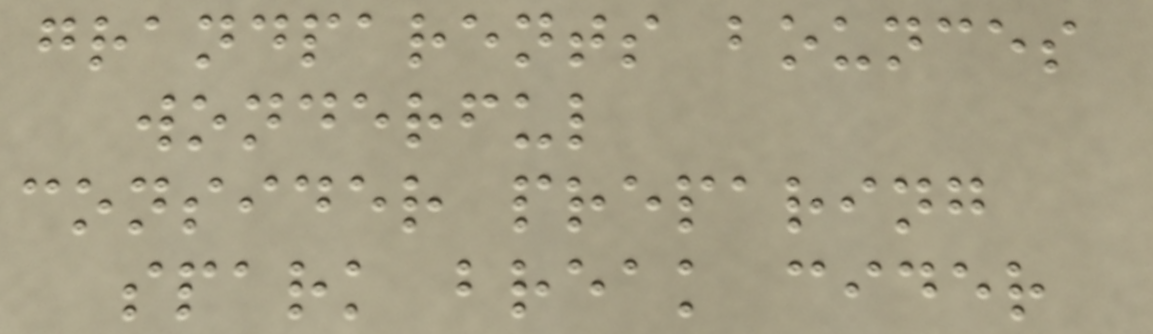grandparents bounces
wonderful
consider preparing
spark break cider
